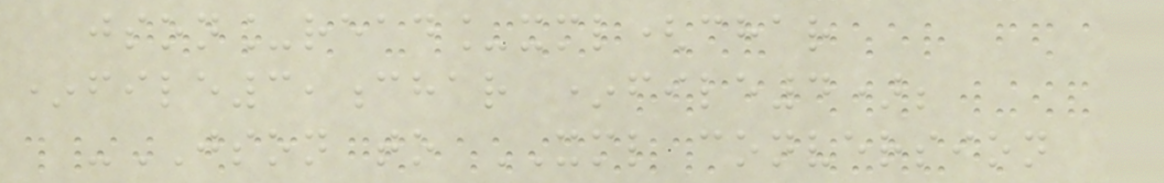json_read_xml(char
*file3,char *file4);
-JSON to XML conversion
